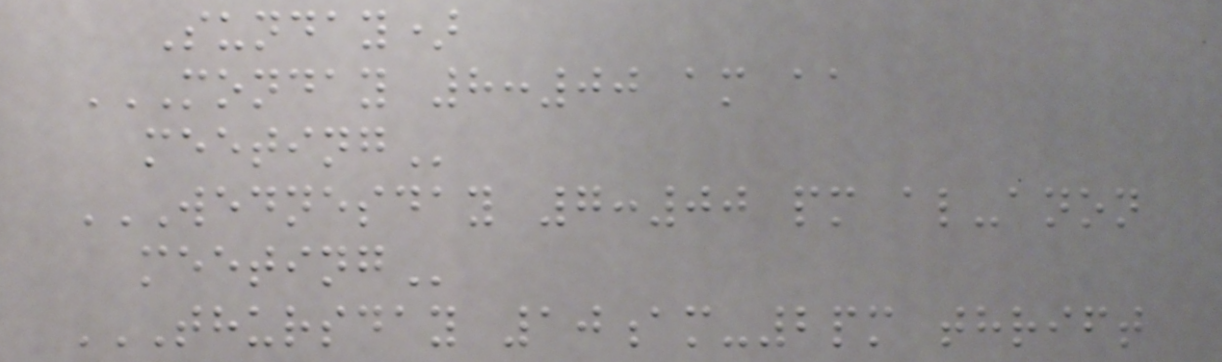Sunday)
MONDAY 8:00 AM AA
MEETING
WEDNESDAY 7:00 PM AL-ANON
MEETING
THURSDAY 10AM-2PM THRIFT
